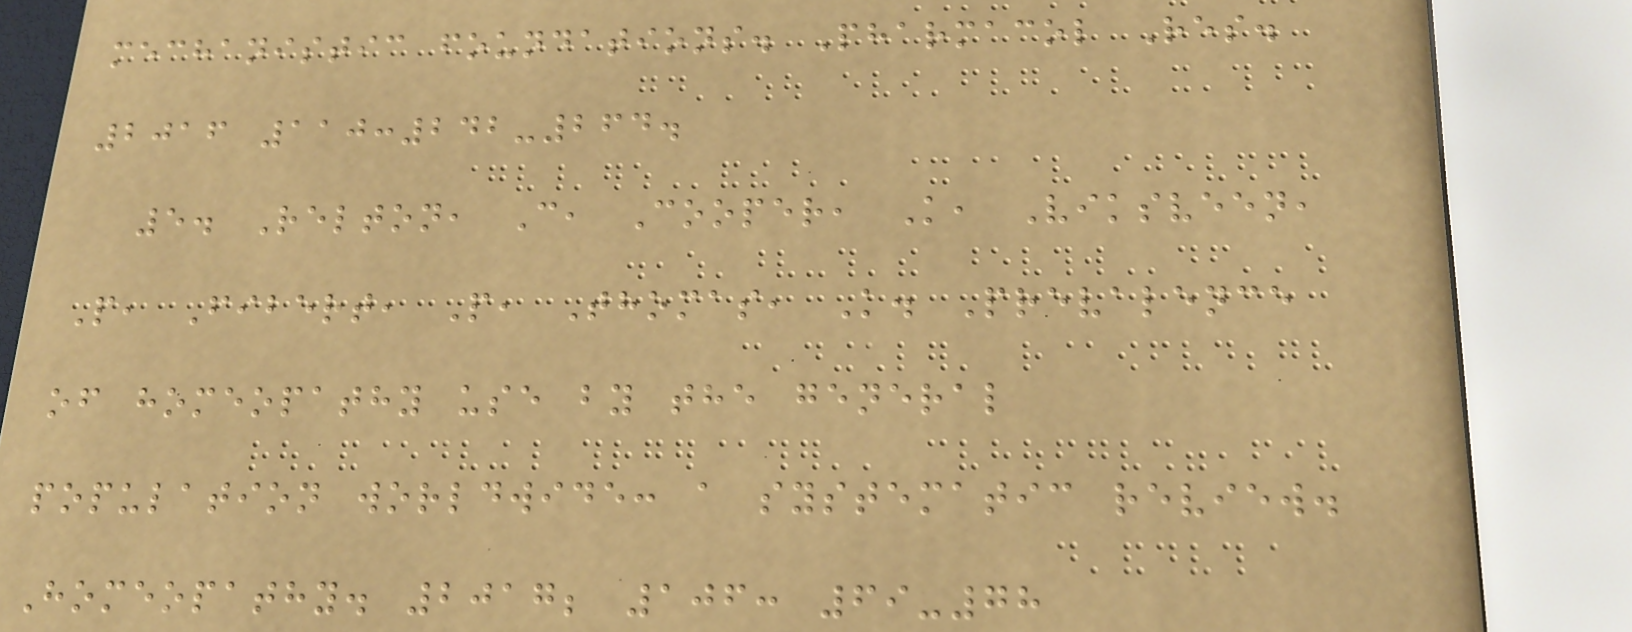mechanistic foundations. Pharmacol Res.
2016 110:242-264.
5. Relton, C, Cooper, K, Viksveen,
P, Fibert, P, Thomas, K. Prevalence
of homeopathy use by the general
population worldwide: a systematic review.
Homeopathy. 2017; 106: 69-78
